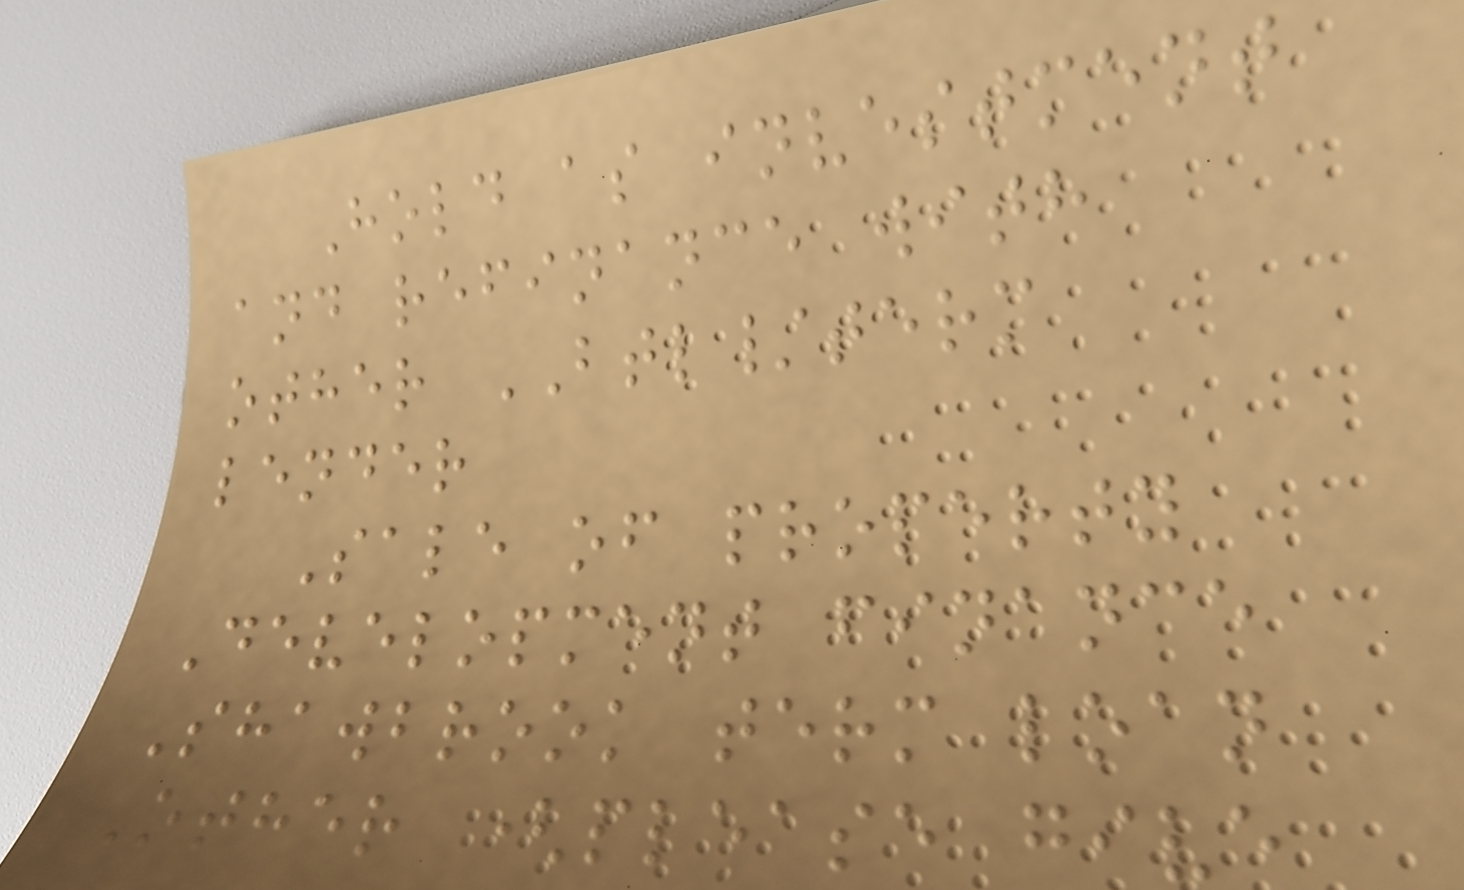Hold as investment
and refinance with
other BTL/term
lender
Sale of property
Development finance
Shawbrook term loan
Other (please give
